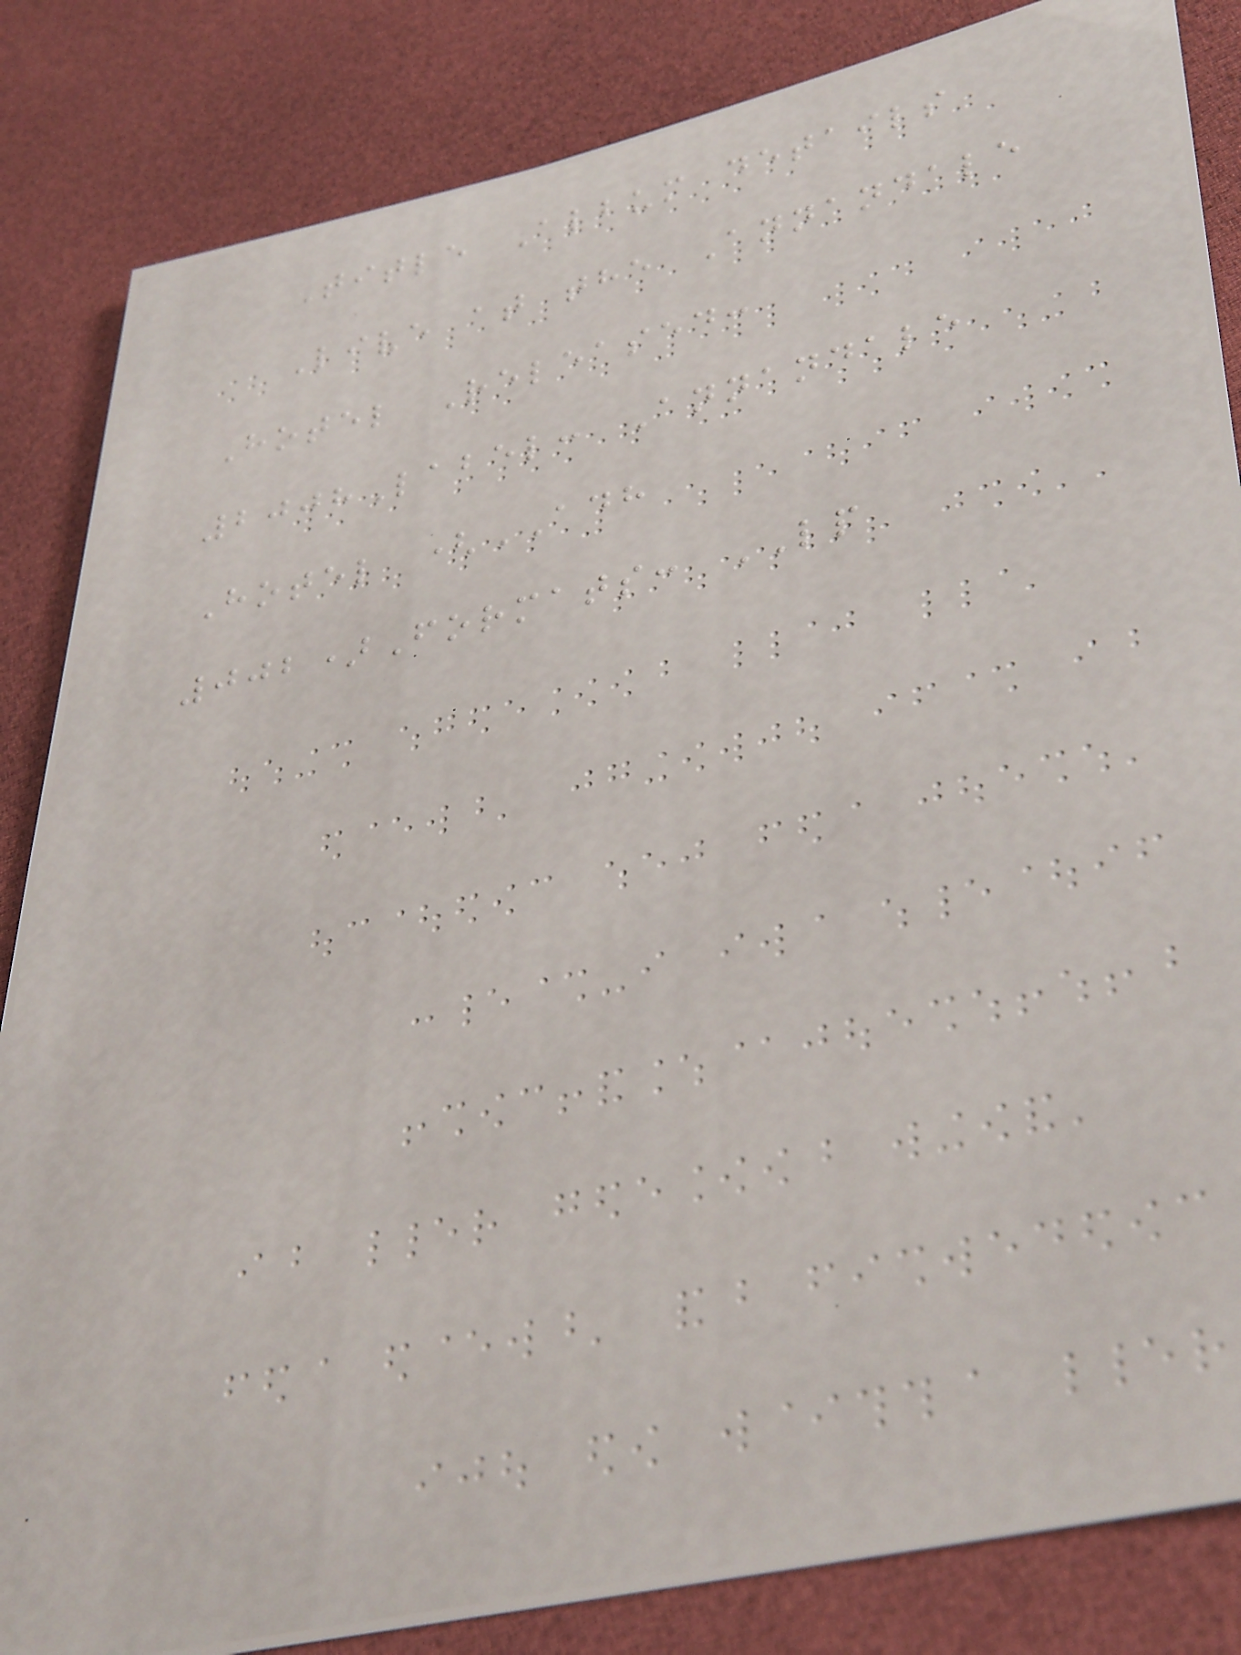Title Album details
Live at the Annandale
Hotel Released:
2008Label: Annandale
Hotel (ADH
002)Formats: LP
